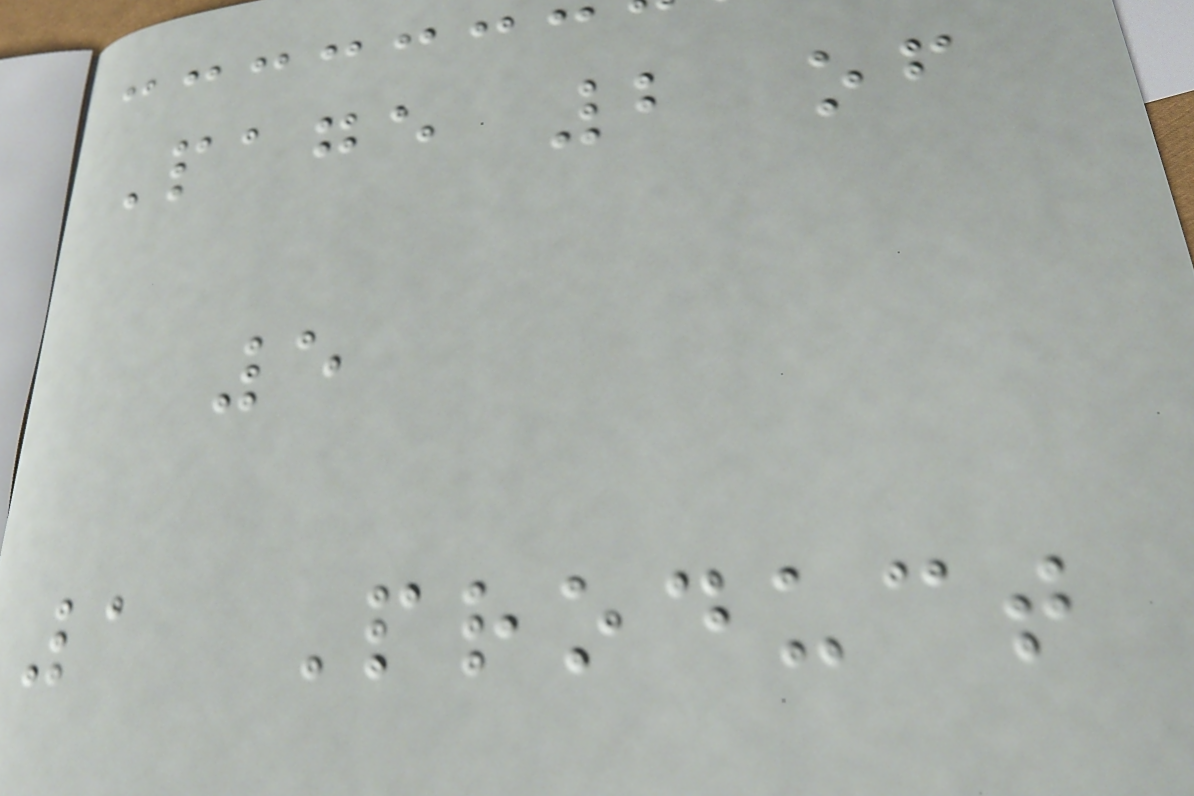Page 2 of
5
1 Product
